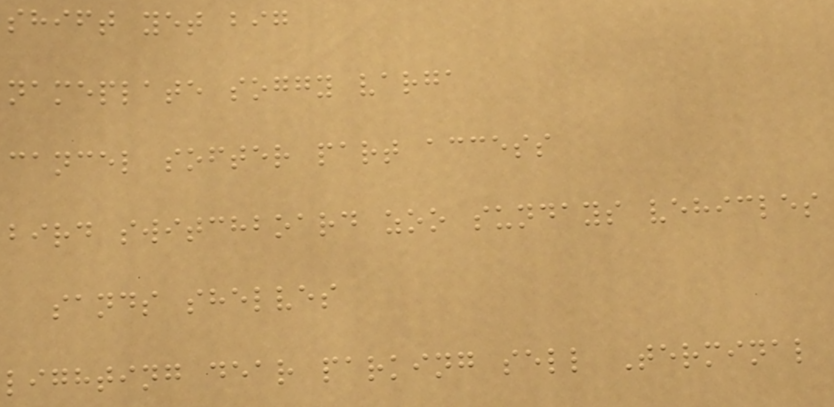shift yet big
nameplate soggy varga
cancel softer part access
bird switchboard zoo sundays vehicles
sands shelves
lighting dear parking sell Terminal
